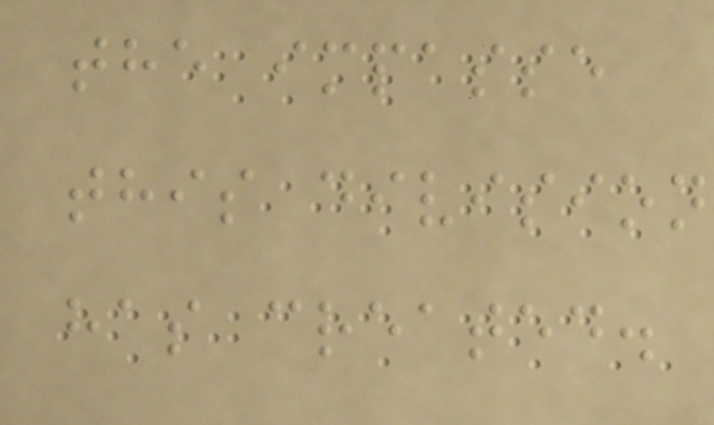the impasse
this division
has created.
